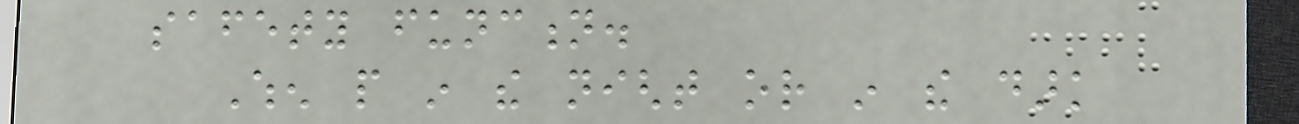safety function.
When people in the night or in the dark
